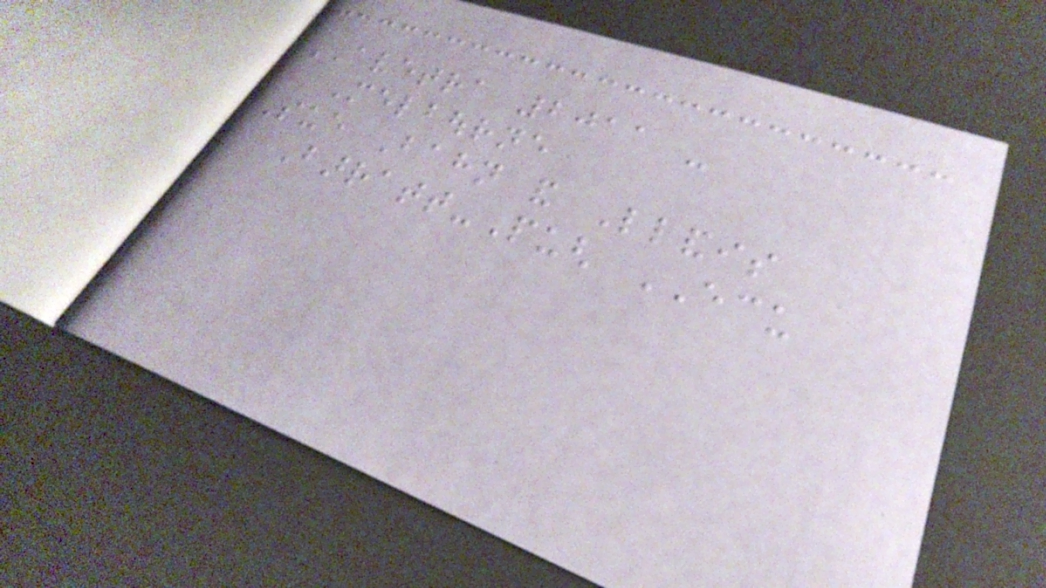AVETRA 2011 -
Melbourne
Sue Bahn and Llandis
Barratt-Pugh ECU
